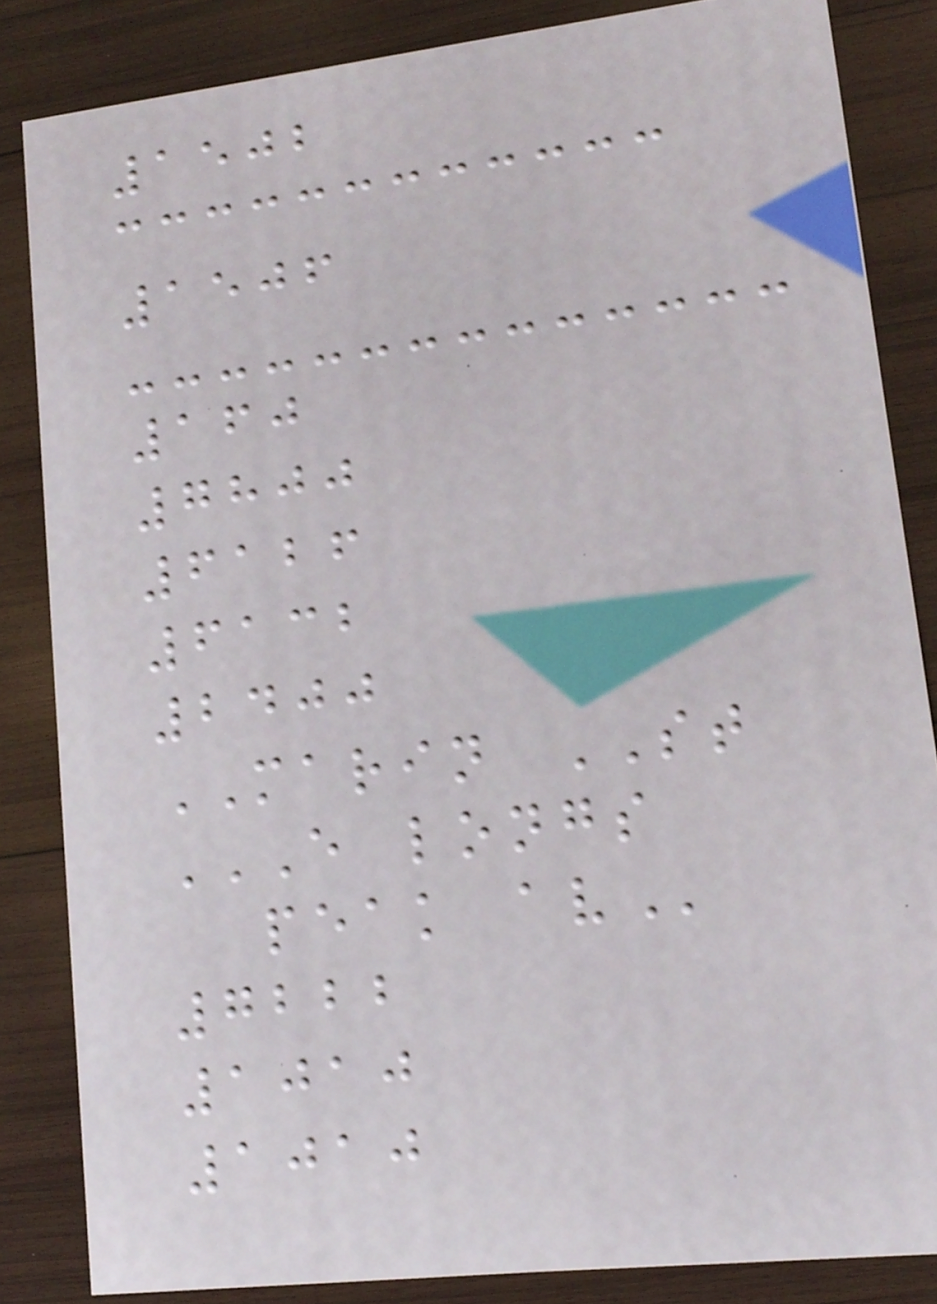1502
1506
160
7800
6126
6132
2400
MARIN ST
E LONGS
PEAK AV
7222
1010
1010
